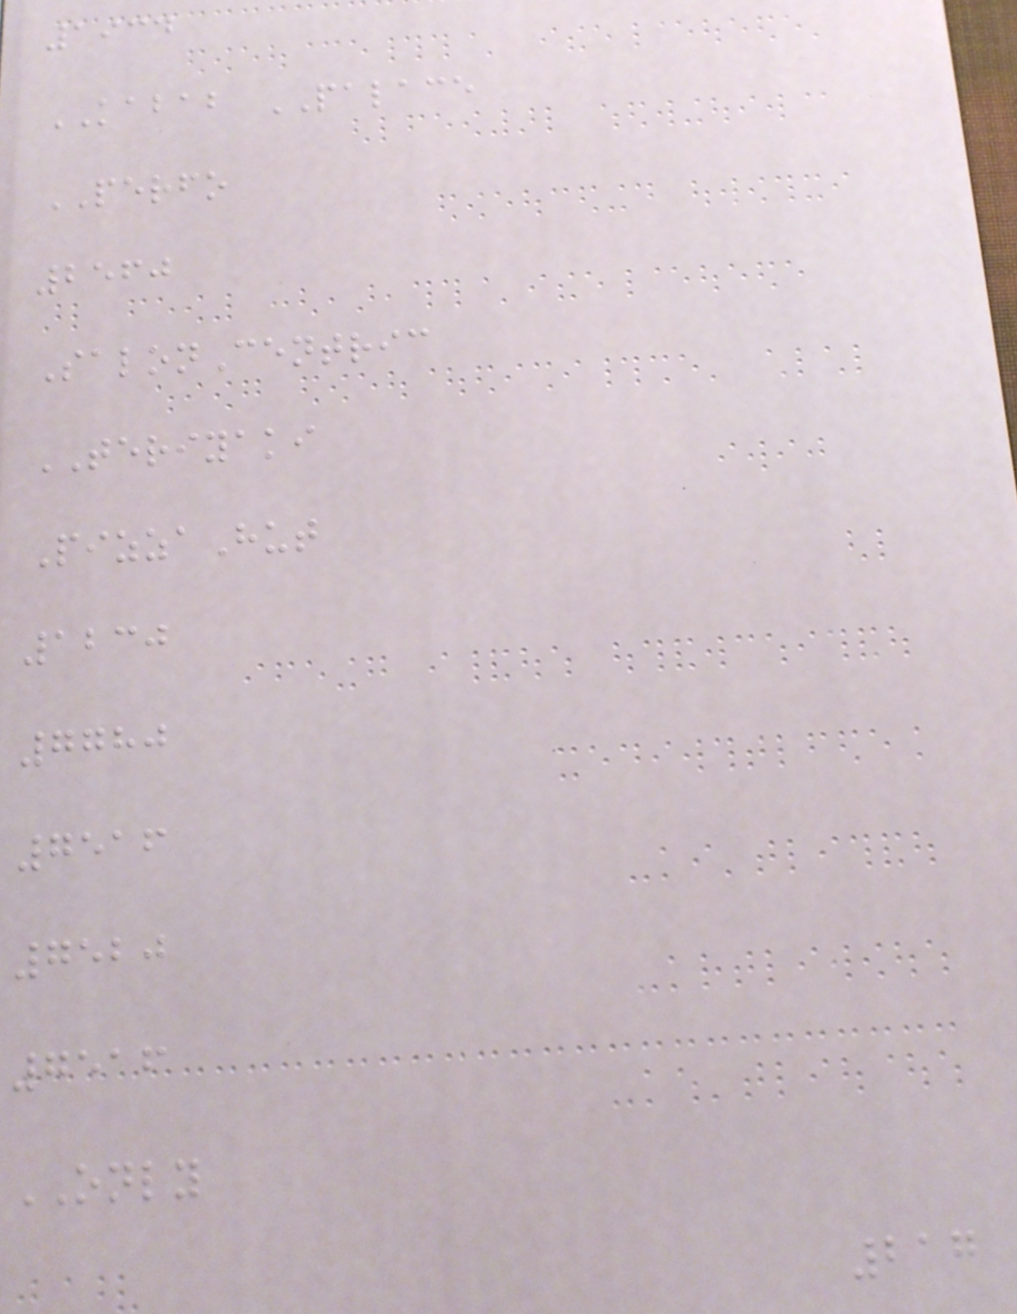1934
KABAB PALACE
PERFO
2560
SalonCentric
TERIYAKI
PizzaHut
1230
7780
7516
7520
7516
ONLY
217
